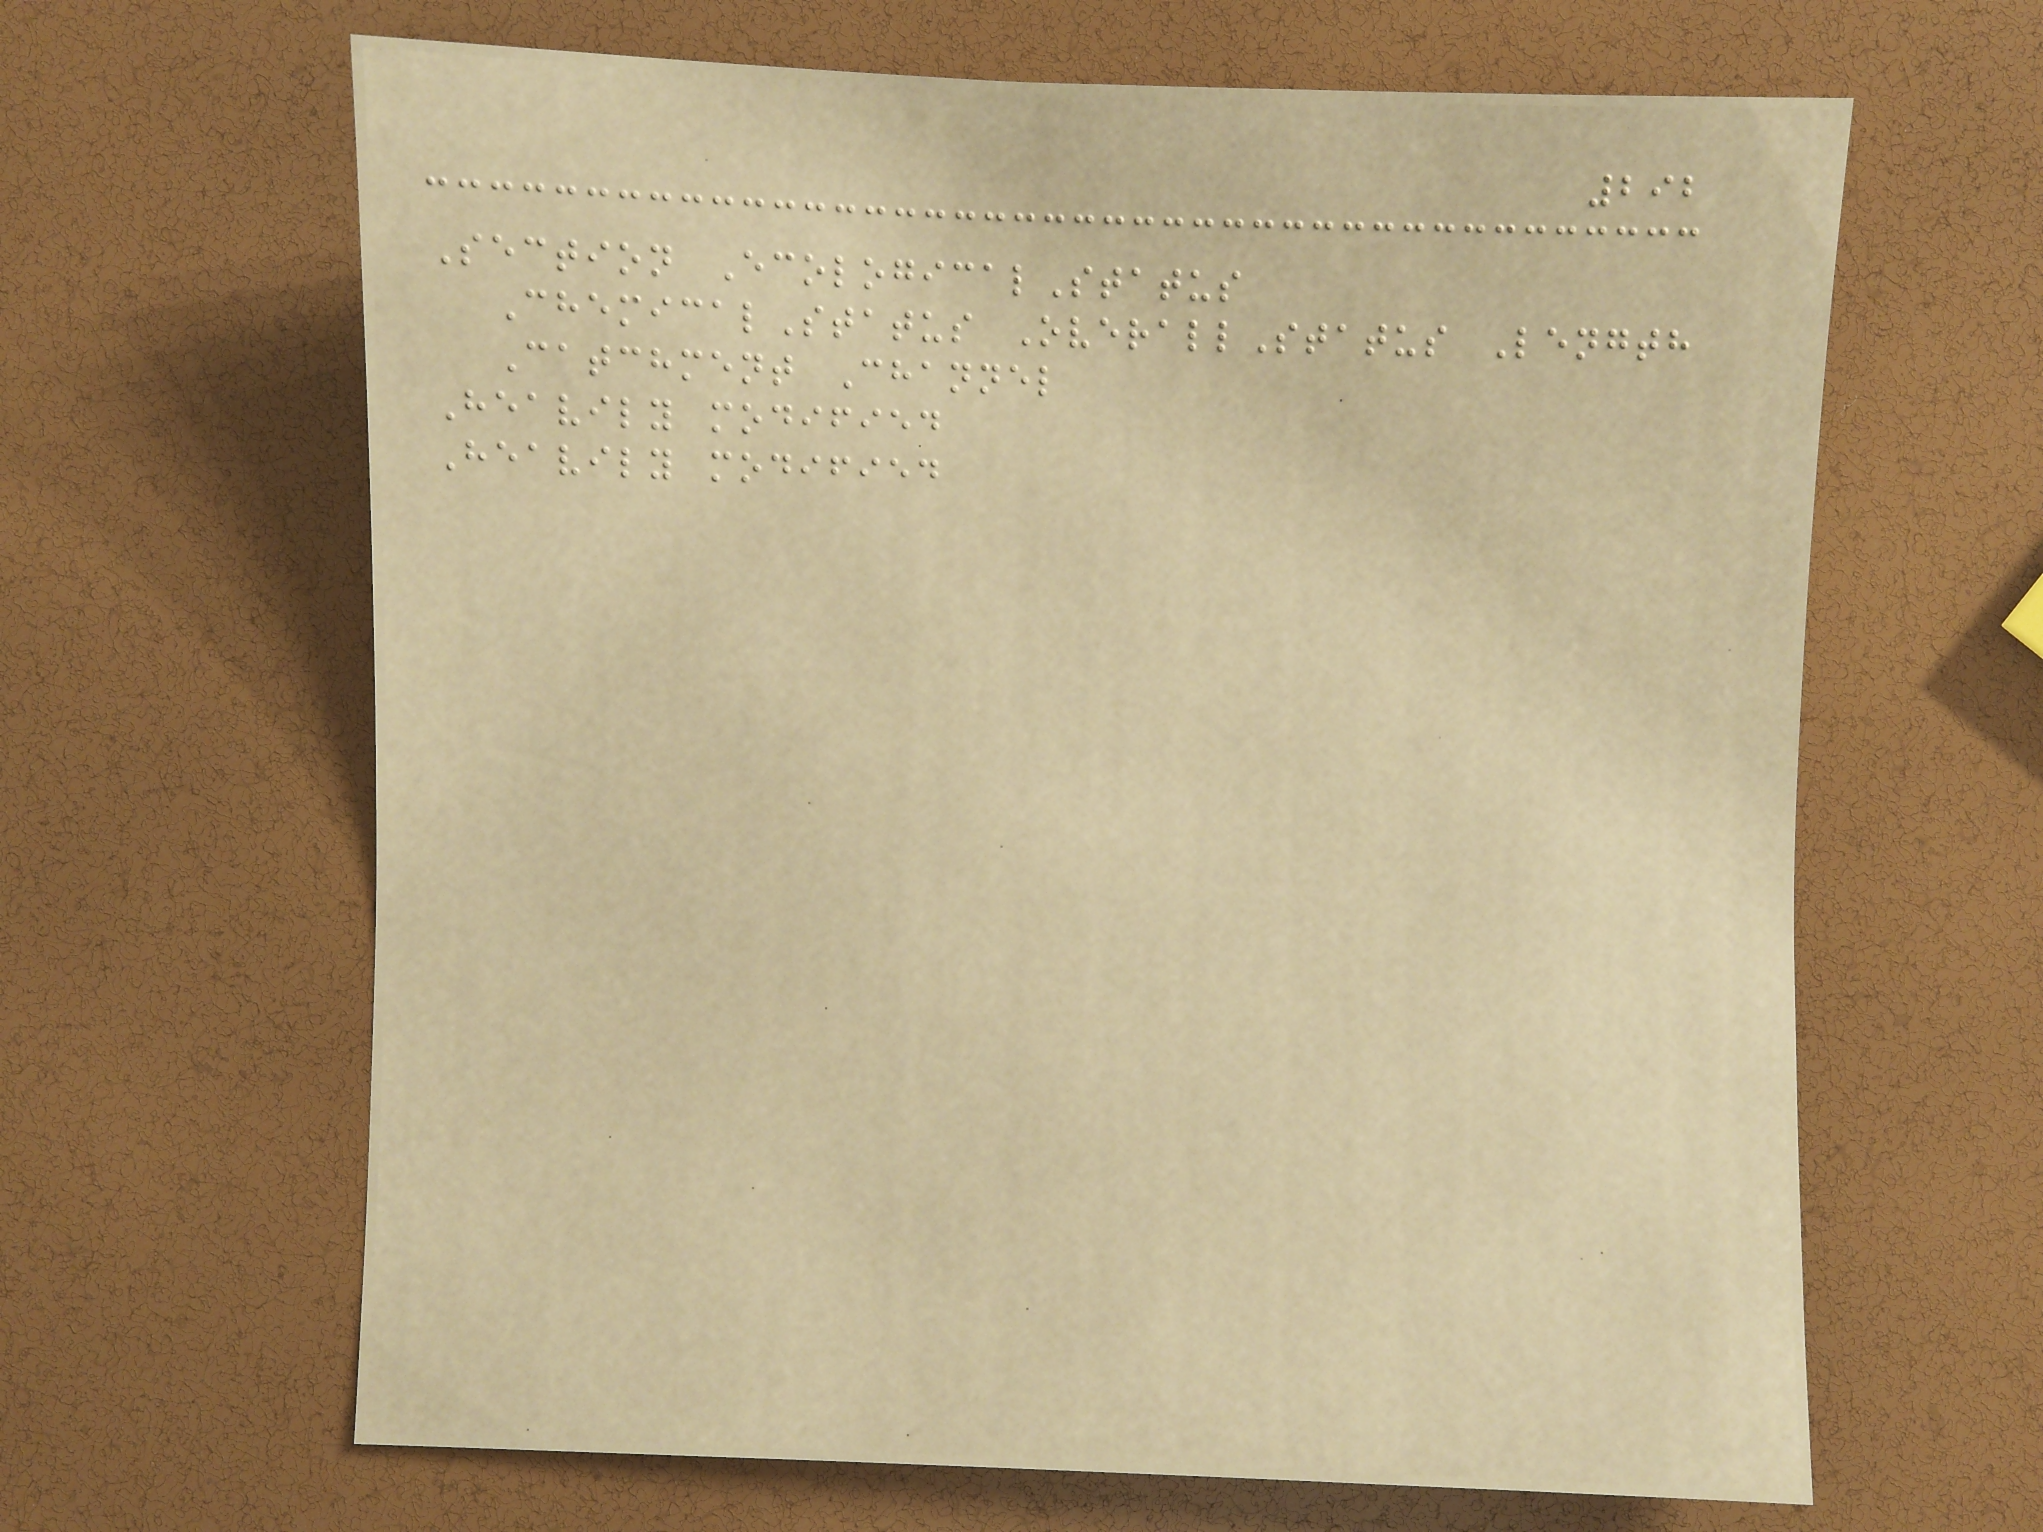292
Section EcologicalStatus
ChemicalStatus OverallStatus Length
Catchment Channel
Heavily modified
Heavily modified
